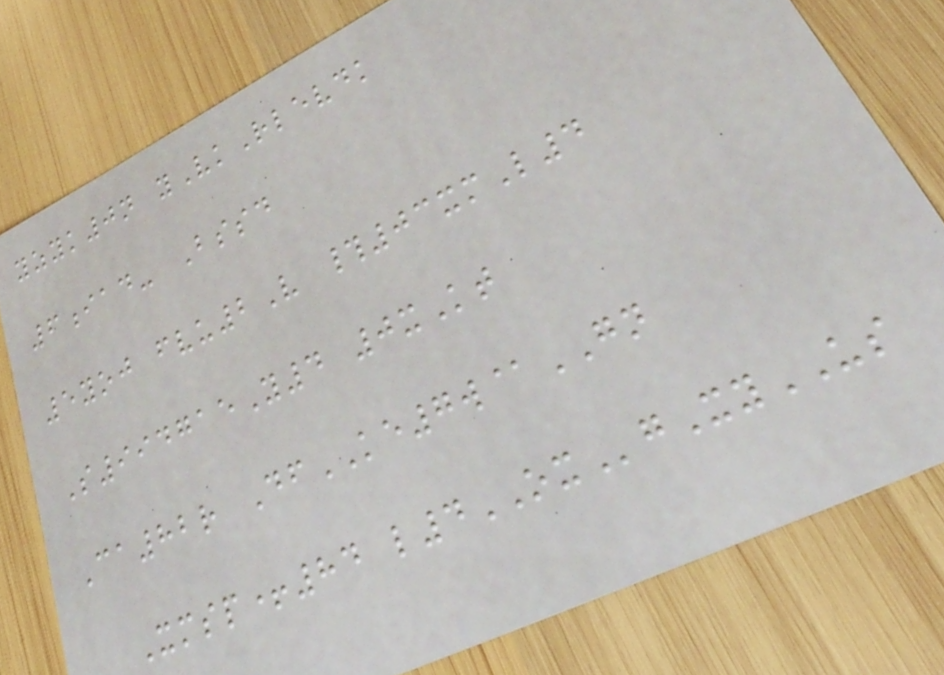yzyk0n yVkRlevdk
6iad- Bssd
5yoj fvu2V #03xmL4
S994715Y4 0xKt
Ca82r DfKE7w@GN
Xmsp+84 l4OXgXyUS
